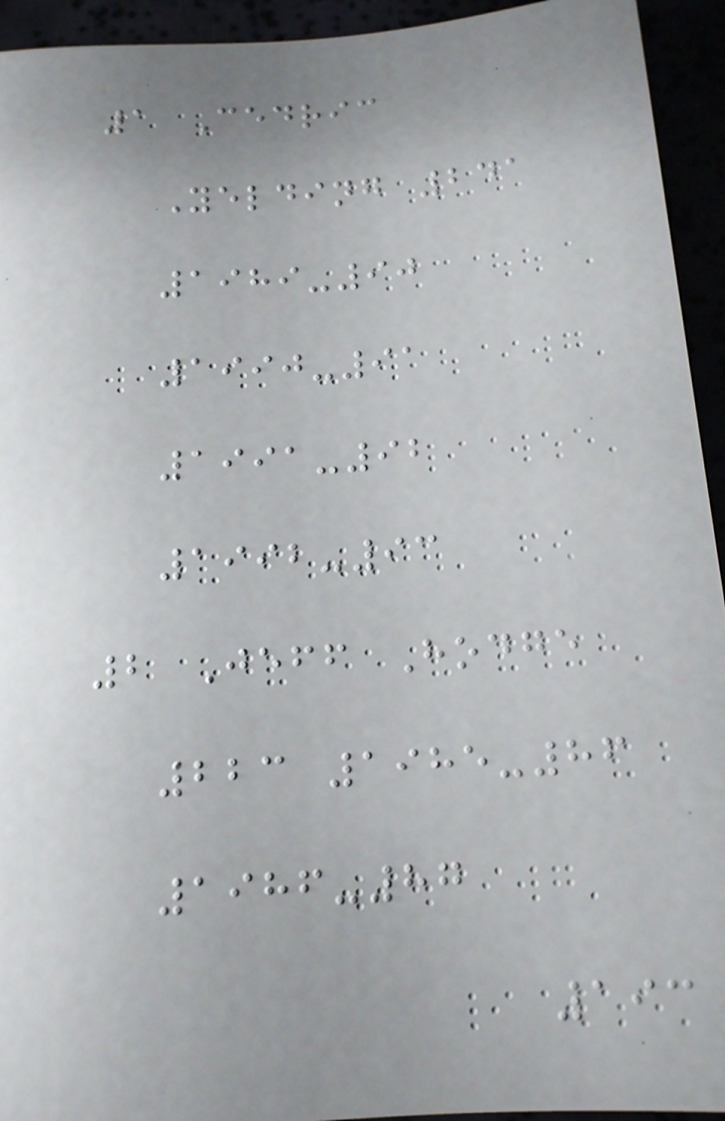1 Cedric
Yelding 241
1989-90
1990-91
1991-92
1992-93
2 Jeff Hodge
223 1985-86
1986-87
193
